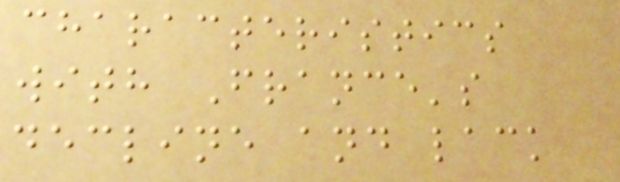characteristics
with France's
decline and lack
